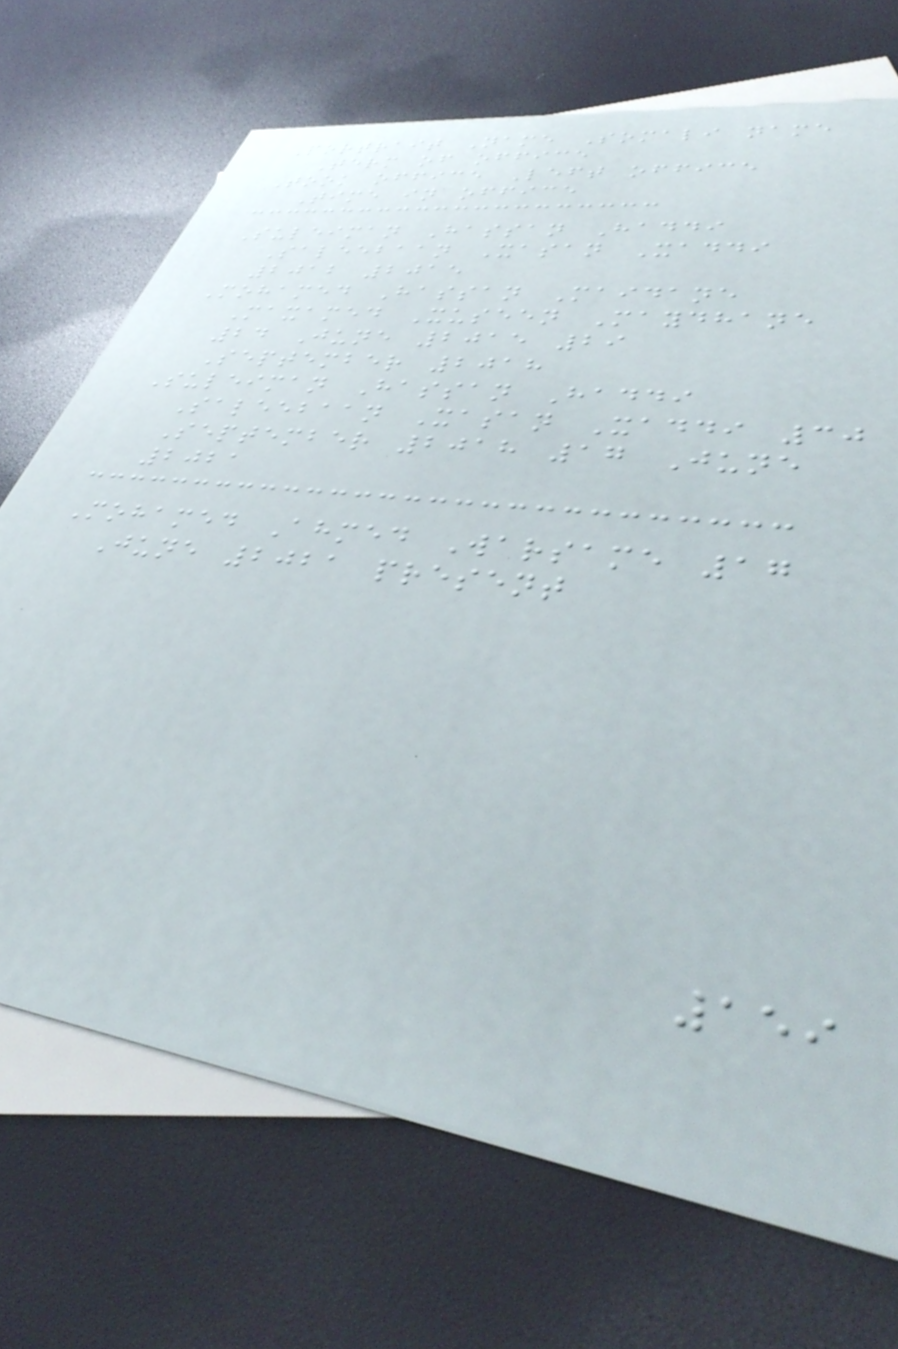Portrait Name Somali name
Term of office
Took office Left office
Time in office
Suleiman Hassan Haddi
Saleebaan Xasan Xaddi
2012 2015
Mohamed Hassan Maidane
Maxamed Xuseen Maydhane
24 June 2015 29
September 2018
Suleiman Hassan Haddi
Saleebaan Xasan Xaddi 30
September 2018 17 June
2021
Mohamed Ahmed Warsame 17
June 2021 present
159
